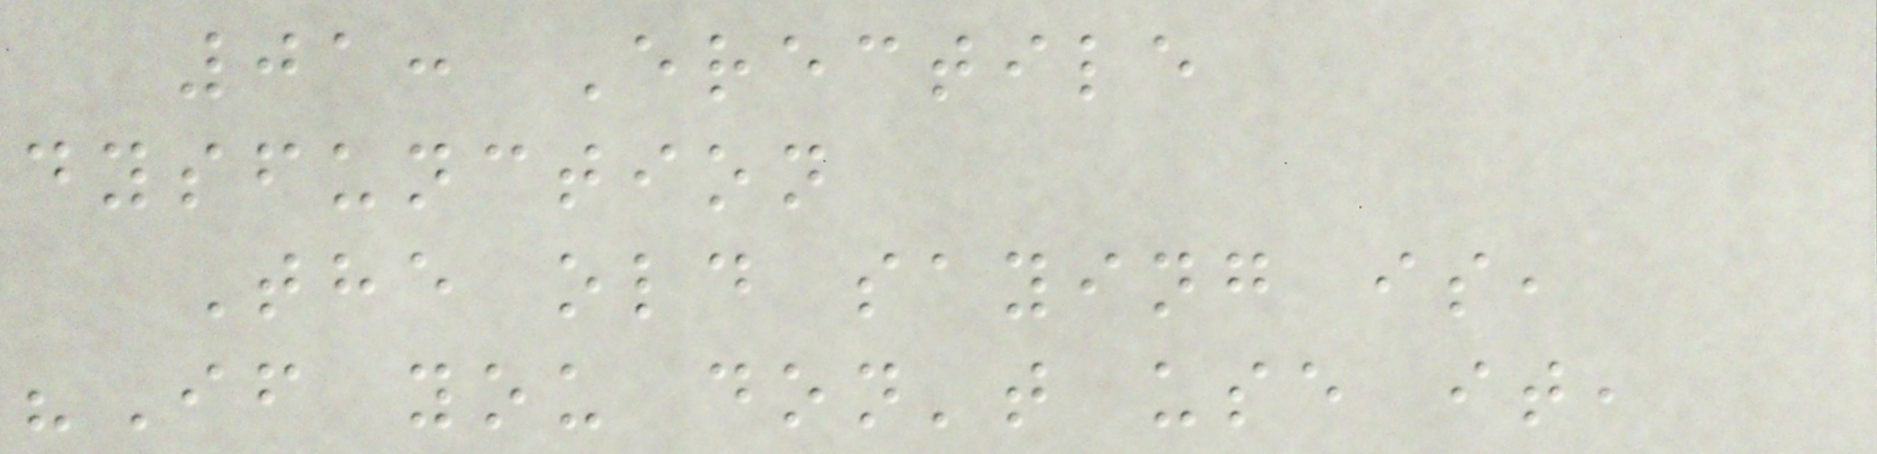01: Erectile
dysfunction
The old saying is,
"If you don't use it,
